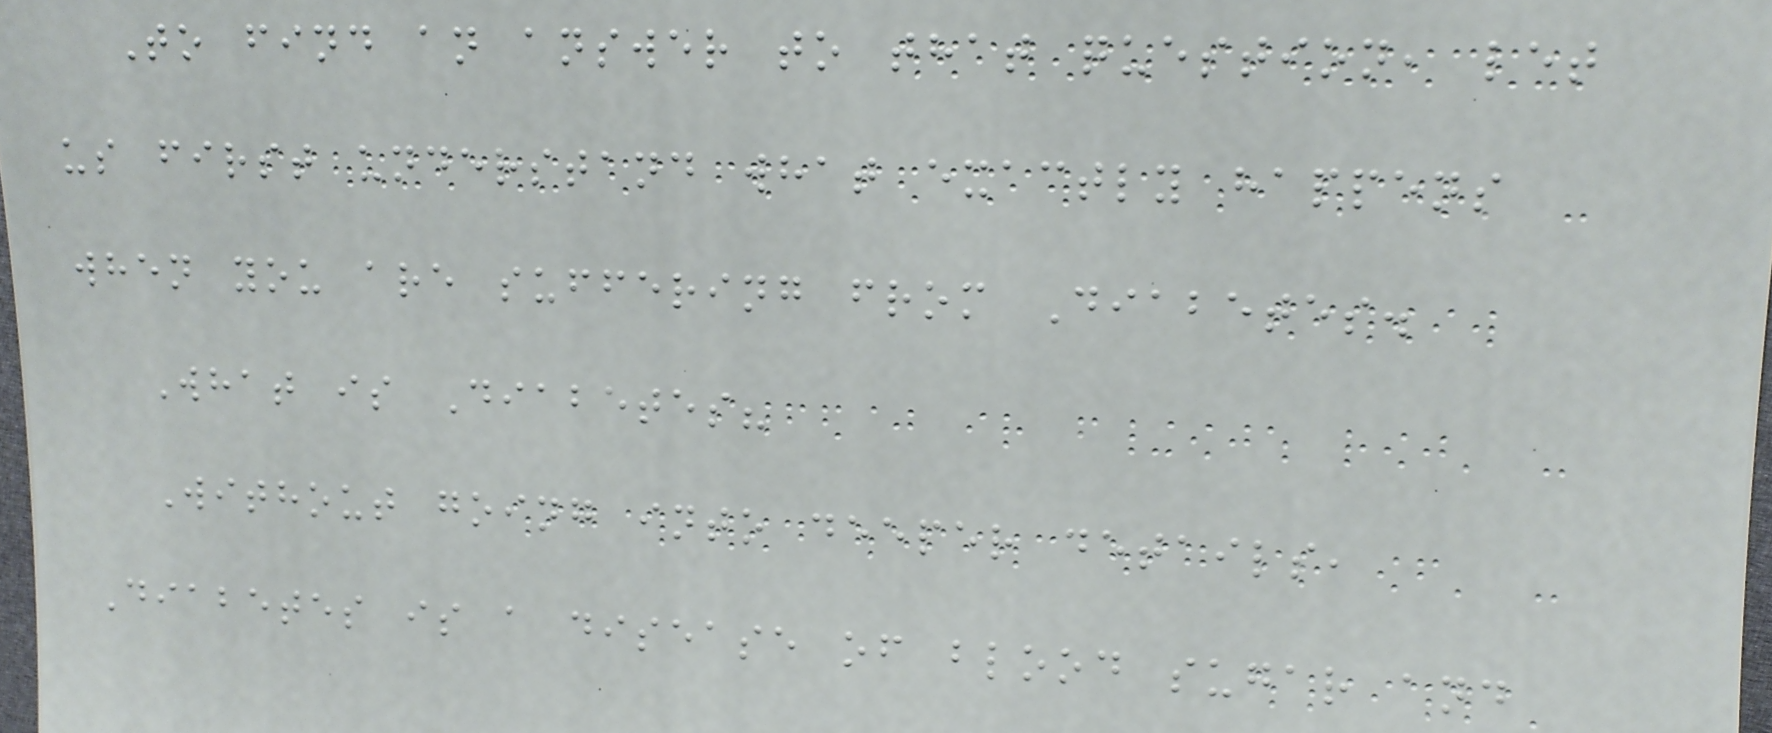To find an answer to that question, let
us first understand what exactly happens
when you are suffering from Diabetes.
What is Diabetes?
Without going into deeper details,
Diabetes is a disease of blood sugar and
